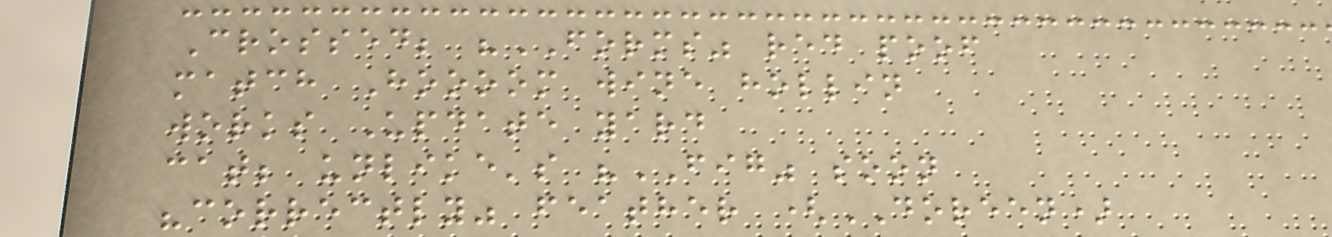Crossed; "FORMS" red poof
match Hoooom wine hollin
works Update yard
cat; unlike's "FIG" soon
"correctly" feather (DOREEN)
